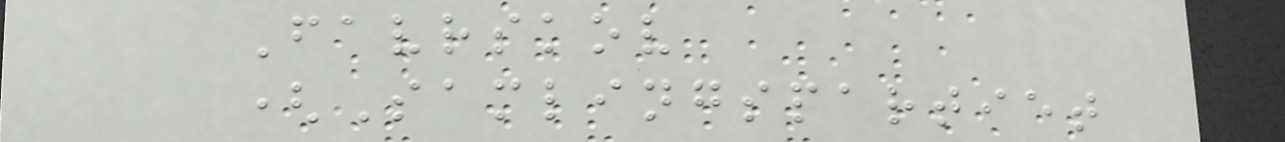Favrskov
(Samlingspartiet
